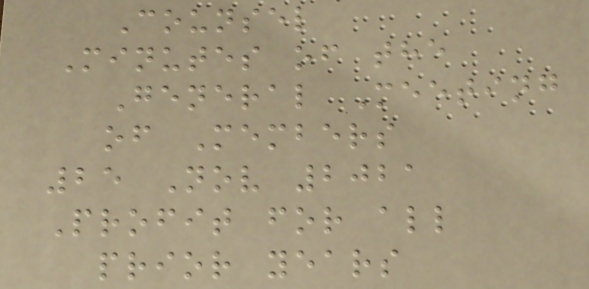Counsel
Minutes of the
General Meeting
of Members
25 Nov 2021
Profit for all
prior years
